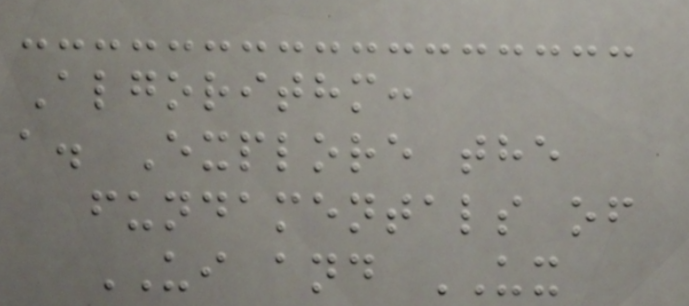Algorithm:
a. Explore the
fundamentals of
UI and UX
